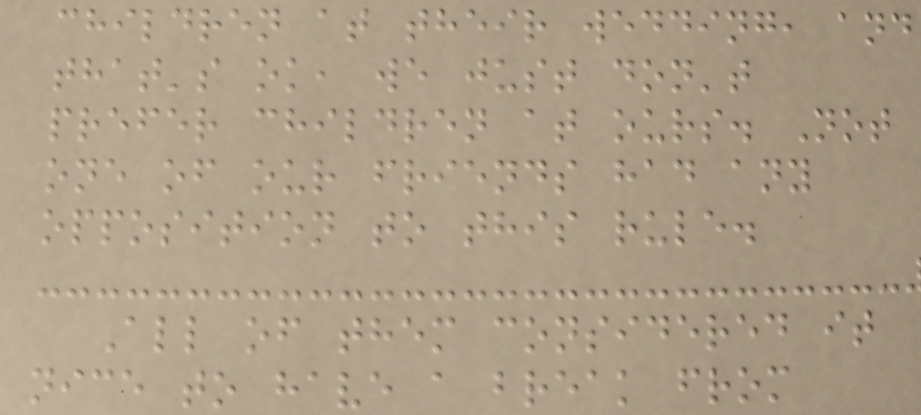children at their wedding, and
that's ok, we just don't
prefer children at ours. Not
one of our friends had any
opposition to this rule.
All of them considered it
nice to have a break from
